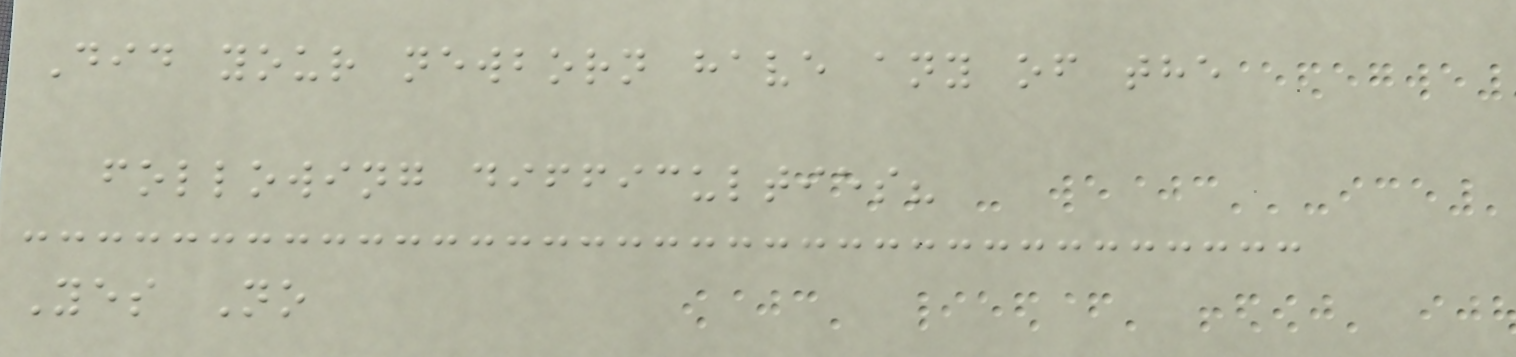Did your newborn have any of the
following difficulties?
Yes No
